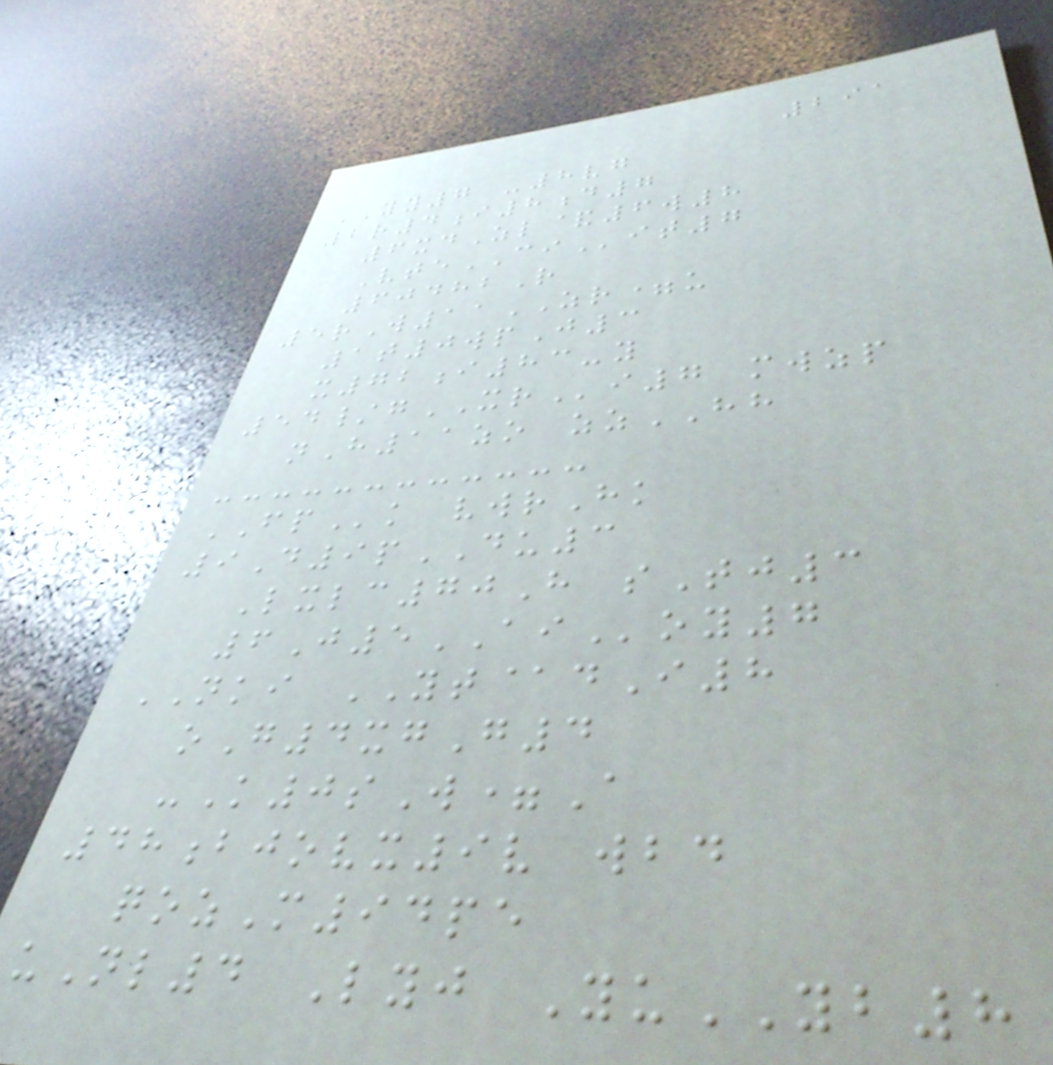291
YY7 -8vg
2r4i8d7
6xdZl&6w8
VteCIit7
60482R
5rW11ZR=u
1t0wpJ3
x72i83-y
54/gXRi7 mwzp
nH11zo zzHH
FPk vwrHk
9D9pDU3
Lxlc70H sTj3
6J5AIoy7
NKI YT@dI8
oG4xgG4
-K0sW=A
48bjovx9v wbd
qozM94pe
uNl4 Lyj YuYB8
